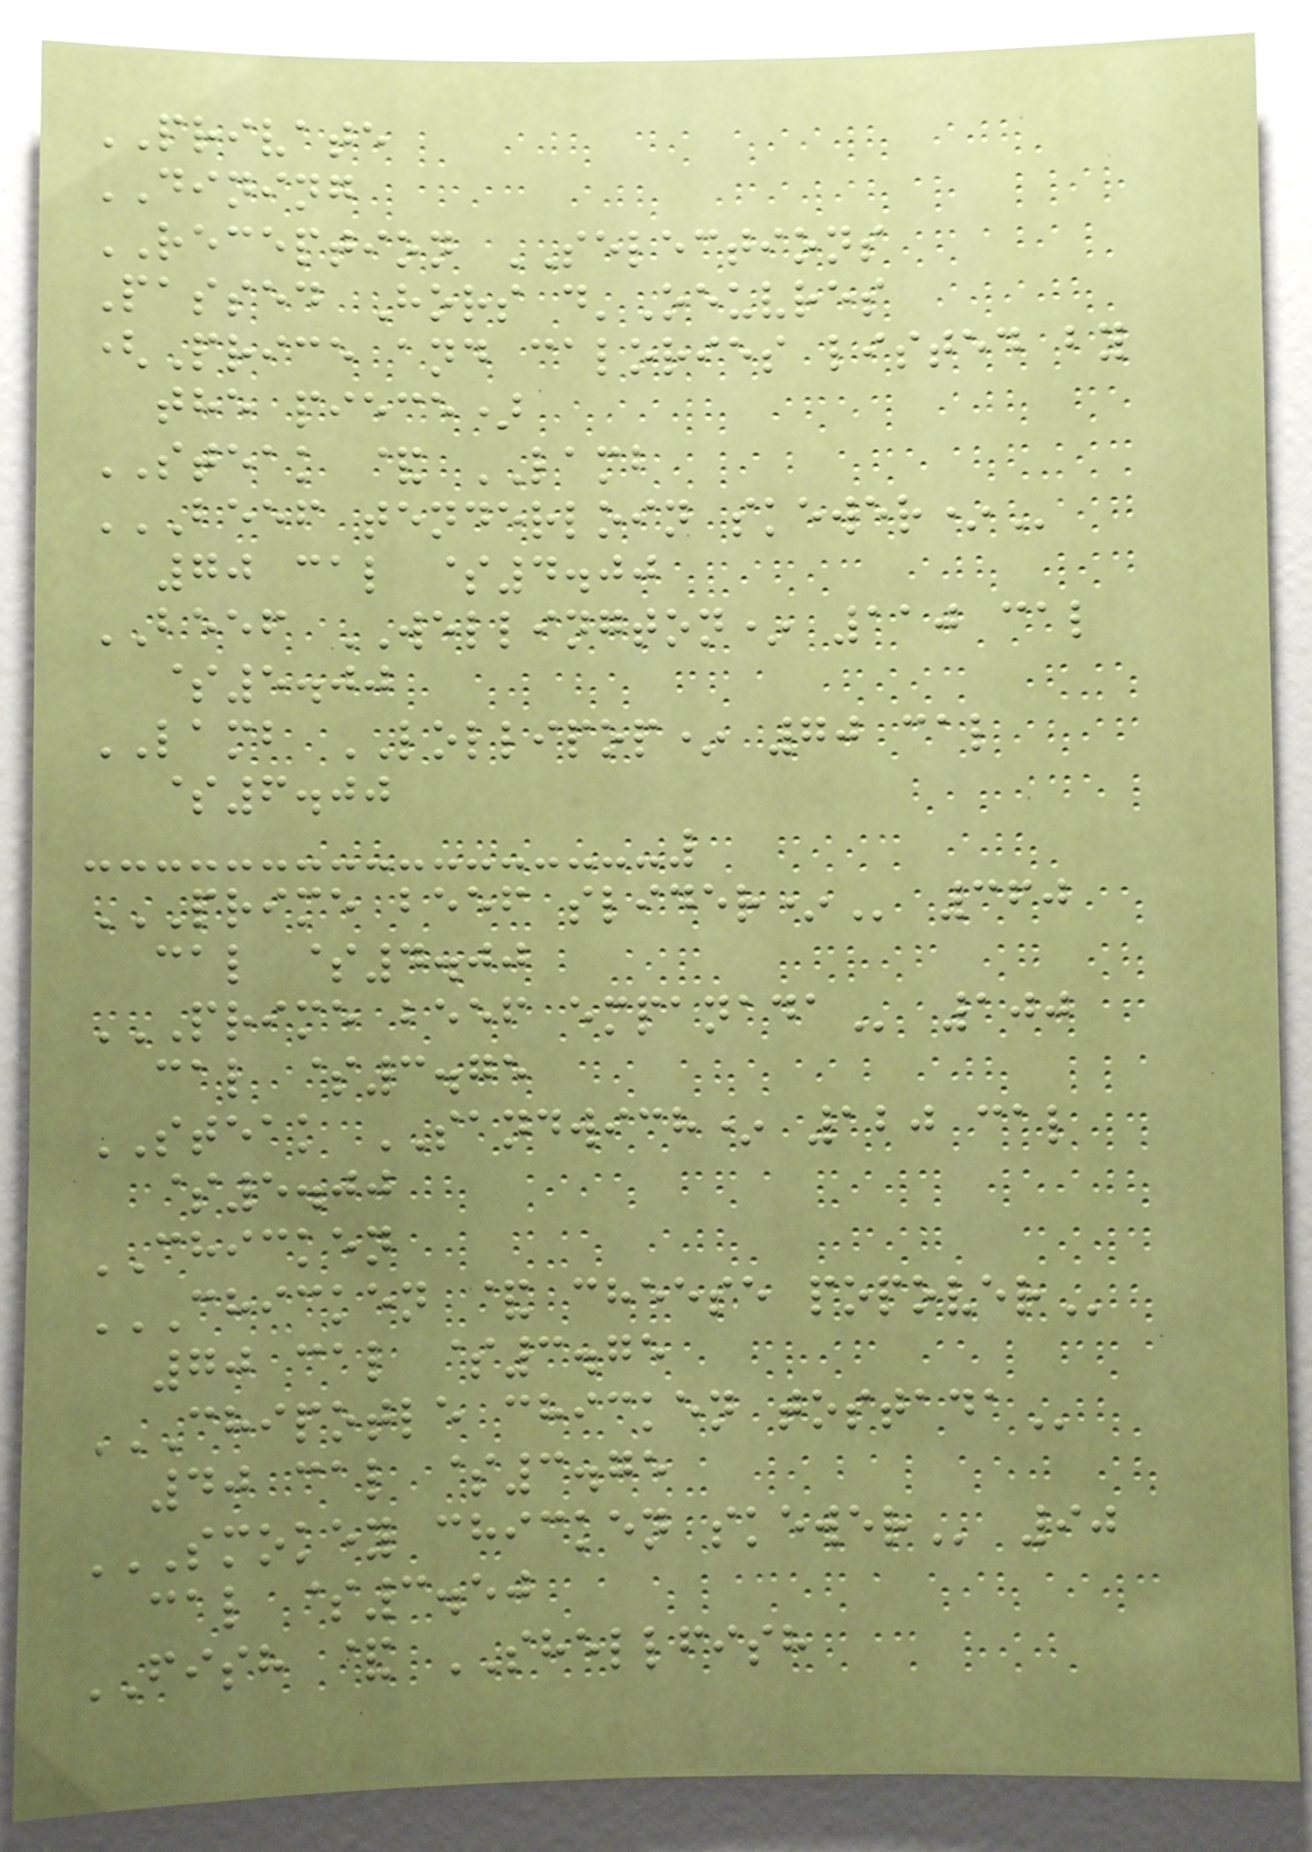PRIVATE
DINING
RECEPTION SELECTIONS
Passed Hors d'Oeuvres
(Price and calories listed by
the piece)
STEAK & LAMB
BEEF TENDERLOIN SKEWER*
70 cal $4.00
BEEF WELLINGTON* 110 cal
$5.00
LAMB LOLLIPOP* 70 cal
$6.00
PRIME BEEF SLIDER* 360
cal $4.00
PRIME BEEF EMPANADA 100
cal $3.75
STEAK SANDWICH* 120 cal
$5.00
CHICKEN
CHICKEN & CHEESE POPOVER
70 cal $3.75
CHIPOTLE CHICKEN TOSTADA
40 cal $3.75
SMOKEY CHICKEN SKEWER 90
cal $3.50
FISH & SHELLFISH
